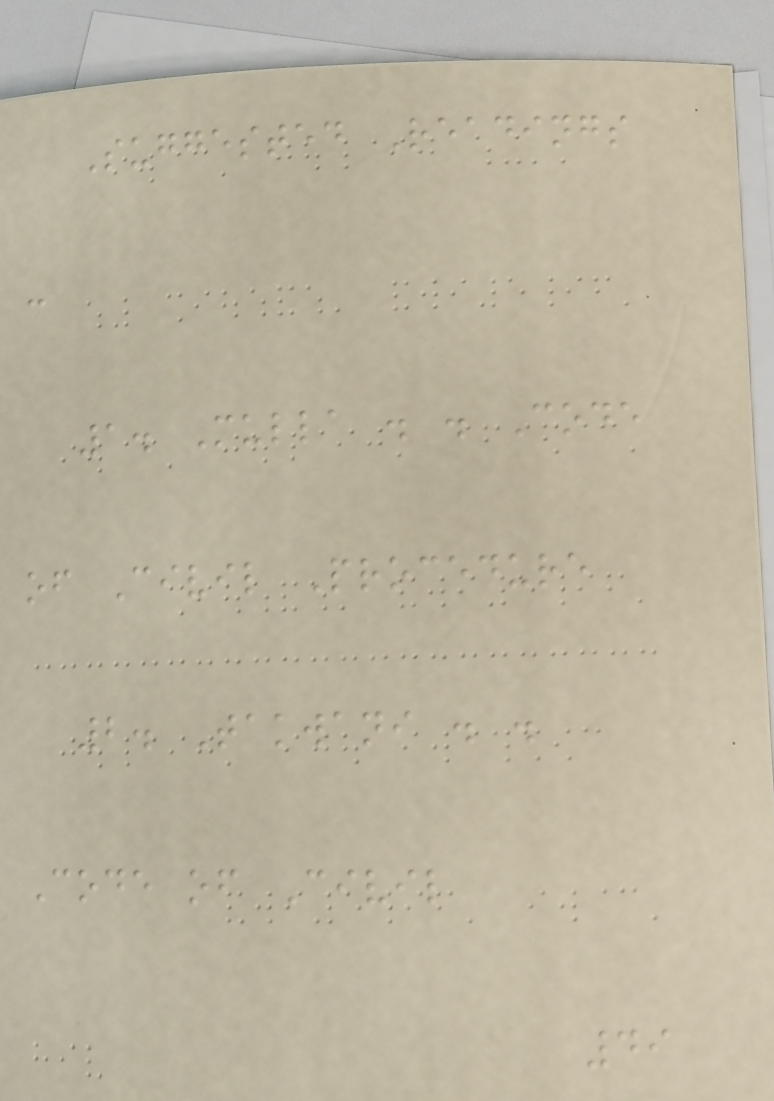Suggested Readings
:
1. Mulla . . Code
of Civil Procedure
2. Takwani . .
Code of Civil
49
